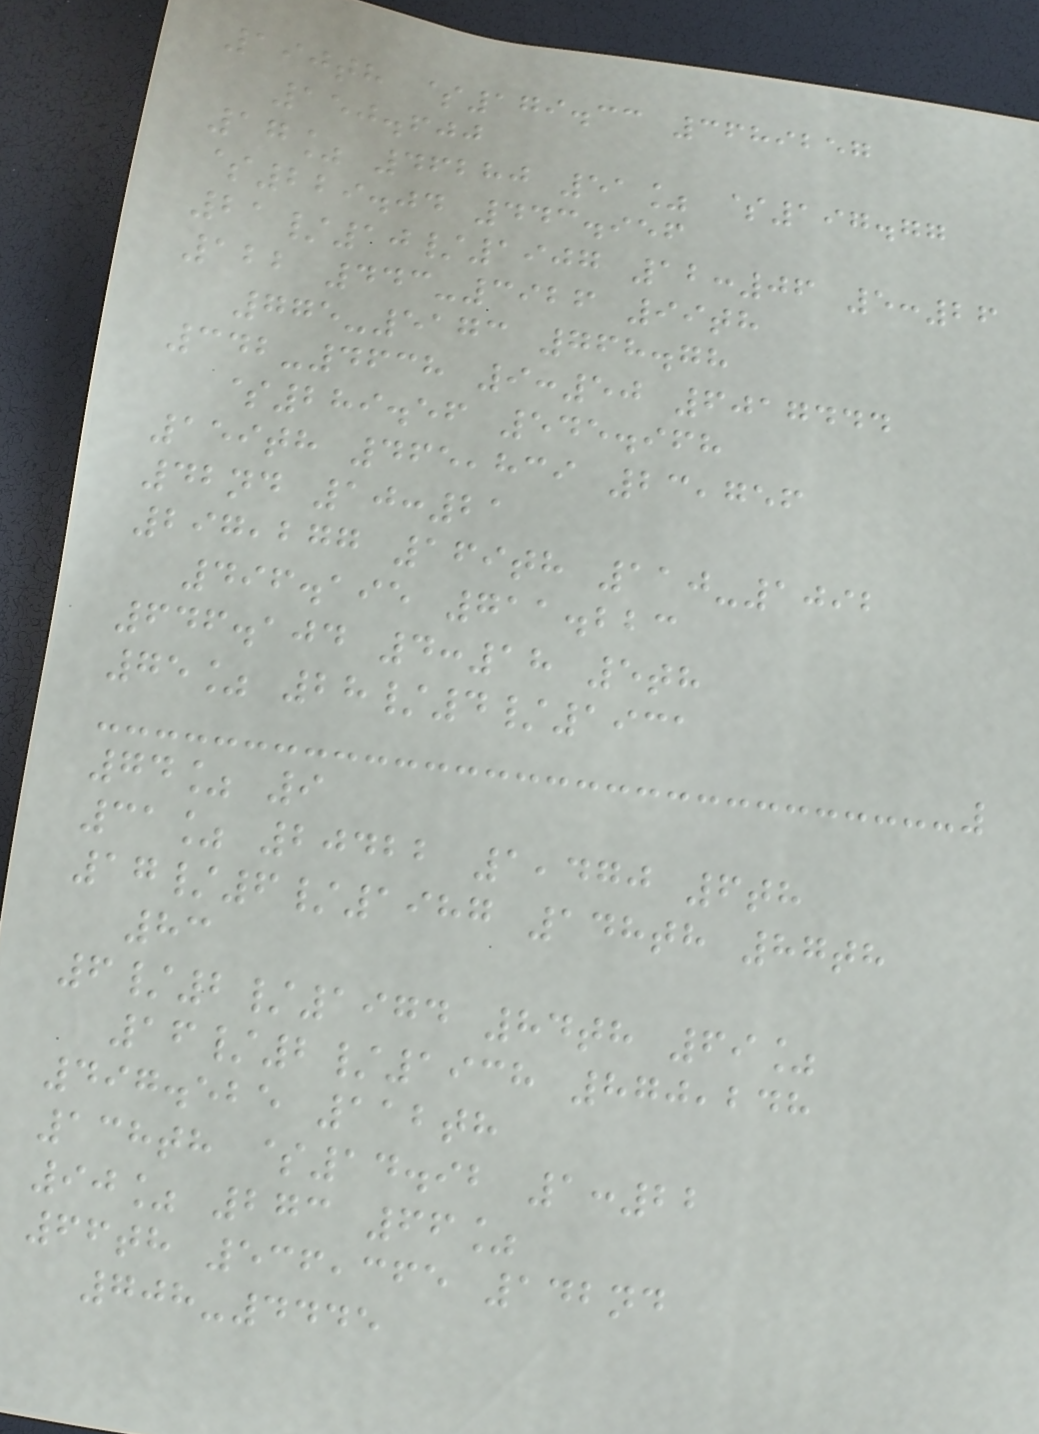190th $179.33 3689257
150.600
17% 46280 51% $197.77
$229.04 443.956
21/10/1907 12:06 5:26
122 443-3926 99th
775-5173 768.78
342-4638 9:50 6017444
$289.56 545.968
159th 465,839 23,756
42nd 10:21
297,277 169th 110-1092
496.195 711.223
646.104 4:18 5th
75% 28/4/1931
74% 9
31% 20422 1,470 6th
17/6/1987 148th 87th
83
6/2/1974 84th 69%
16/2/1938 870,248
497.525 112th
138th $14.92 1:22
90% 273 66%
66th 536,365 142nd
708-4445
